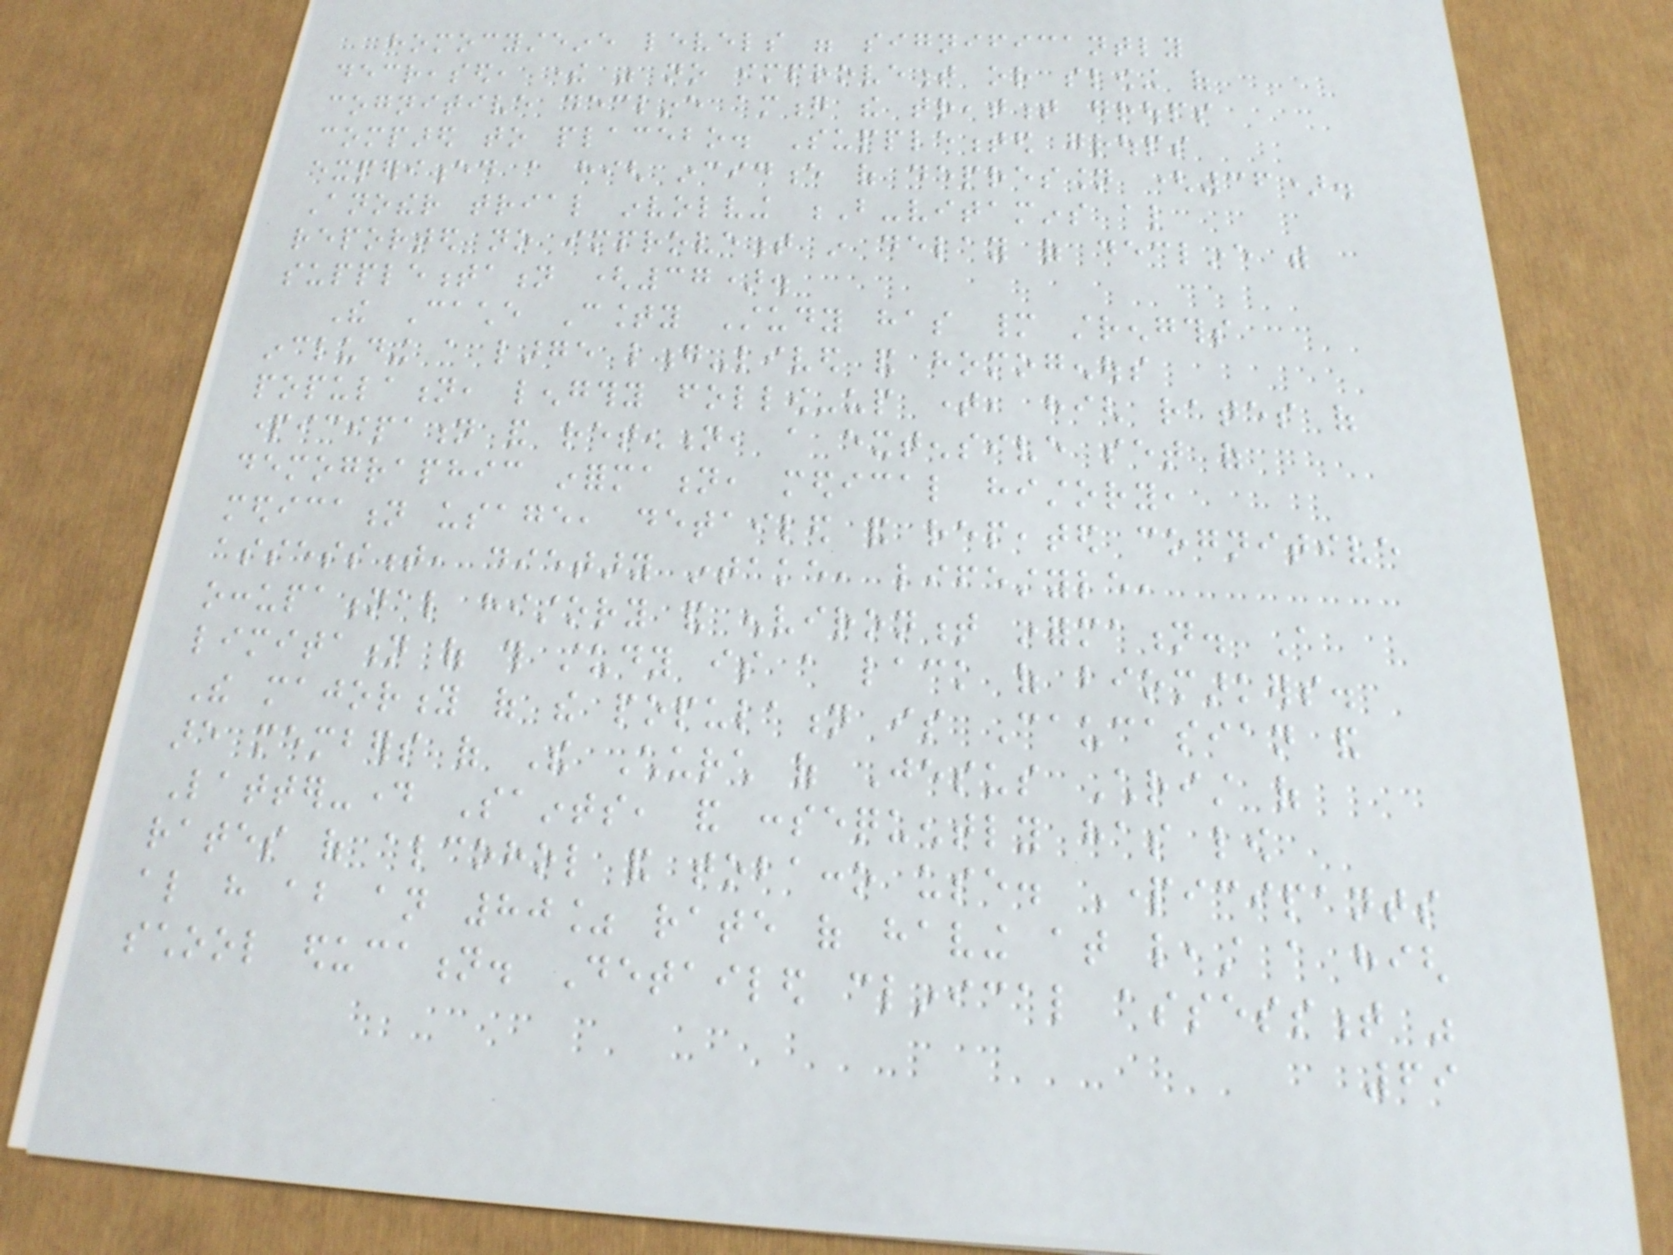homocysteine levels were significantly
decreased, there was no improvement or slowing of
cognitive decline among the treatment groups
compared to placebo. Supplemented groups
experienced a high incidence of depression (36).
Another trial involving B-vitamins also
reported no improvement in delay of decline with
supplementation (37).
The Cache County Study has many strengths
including a large long-lived and homogenous
population, lengthy follow-up time, high rates of
participation and retention, a extensive set of
demographic information, medical history,
medication usage, detailed and repeated cognitive
assessment, dietary intake, lifestyle,
occupational history and environment information. A
limitation of this study is a lack of biomarkers.
The majority of the population is Caucasian and
are members of The Church of Jesus Christ of
Latter-day Saints, and consequently has low
rates of alcohol and tobacco use. Participants
also have about an 80% rate of having at least a high
school education. Detailed clinical assessment was
69
